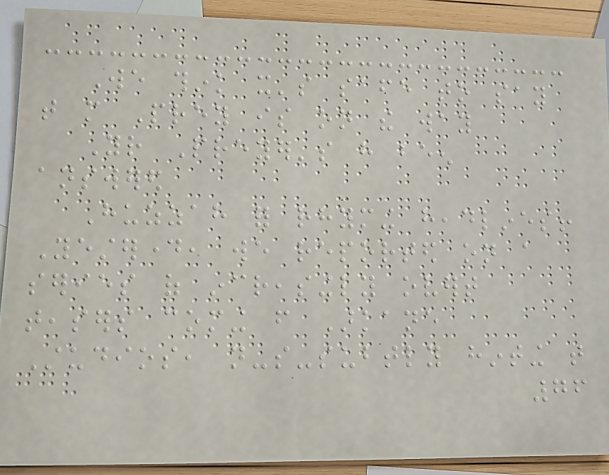We think it's safe to say
that more Prey is on the way
Your Preyer's have been
answered
Huzzah for rhyming headlines!
Yesterday, we reported on a
series of increasingly overt
teasers coming from Arkane
Studios, not-so-subtly hinting that
76
